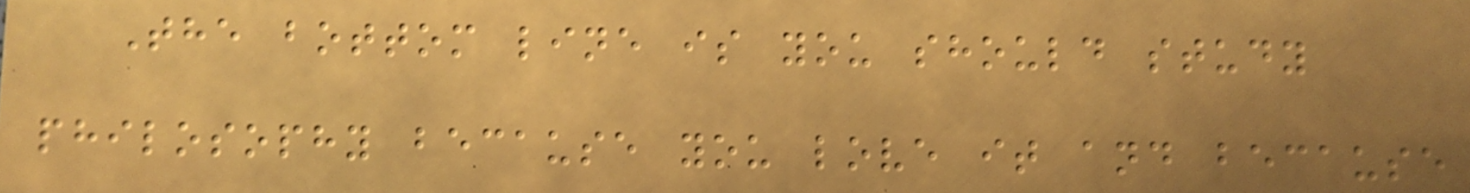The bottom line is you should study
philosophy because you love it and because
